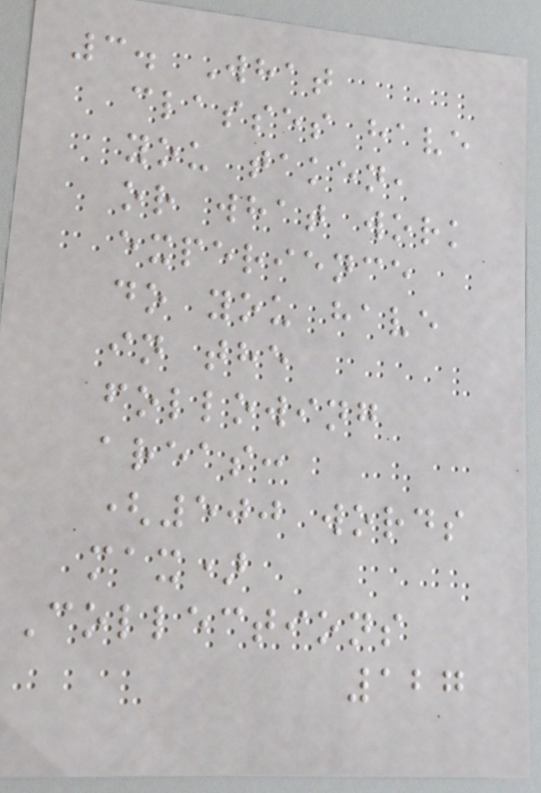3. What
classes have
you taken,
or what work
experience
do you have
in the
following
areas:
(500 words
max)
Collections
127
